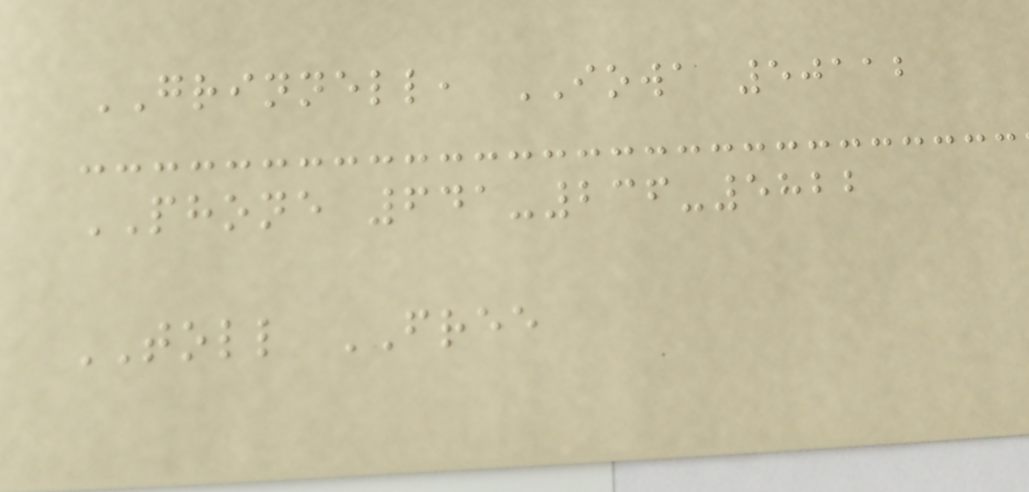GRINNELL, IOWA 50112
PHONE 641-236-5822
TOLL FREE
